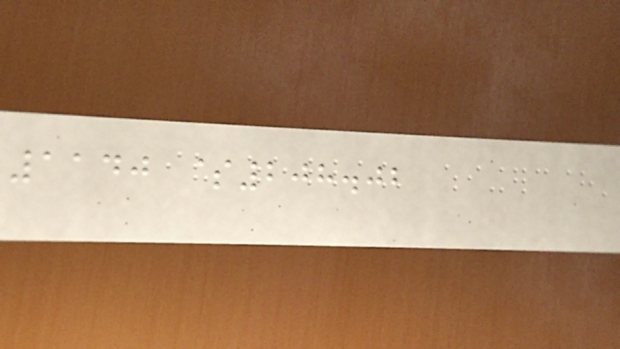1140 $208.02
